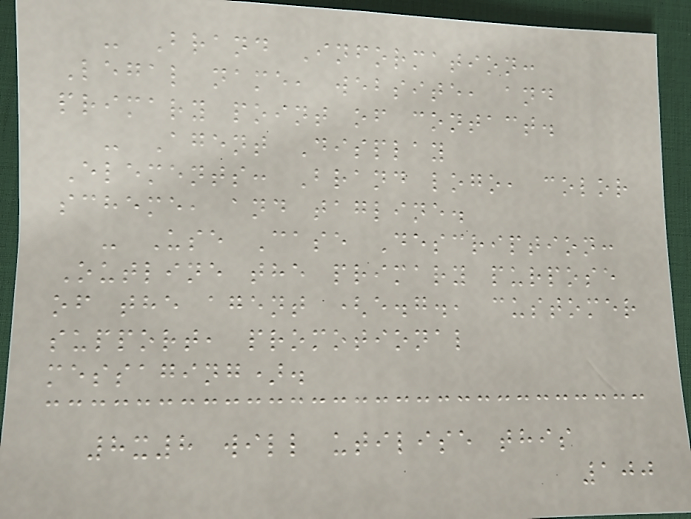- Brand Information:
Legal name, website, and
primary point of contact.
- Agent Display
Elements: Brand logo, color
scheme, and tagline.
- Use Case Description:
Outline the primary purpose
of the agent (e.g., customer
support, promotional
messaging).
8x8 will utilise this
100
